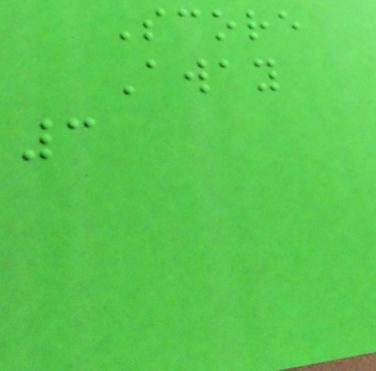Score
Away
3
